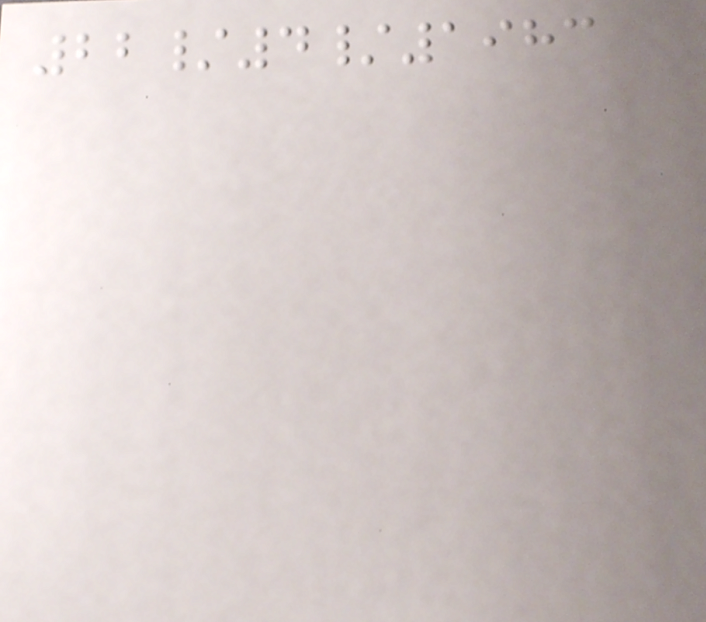22/4/1983
